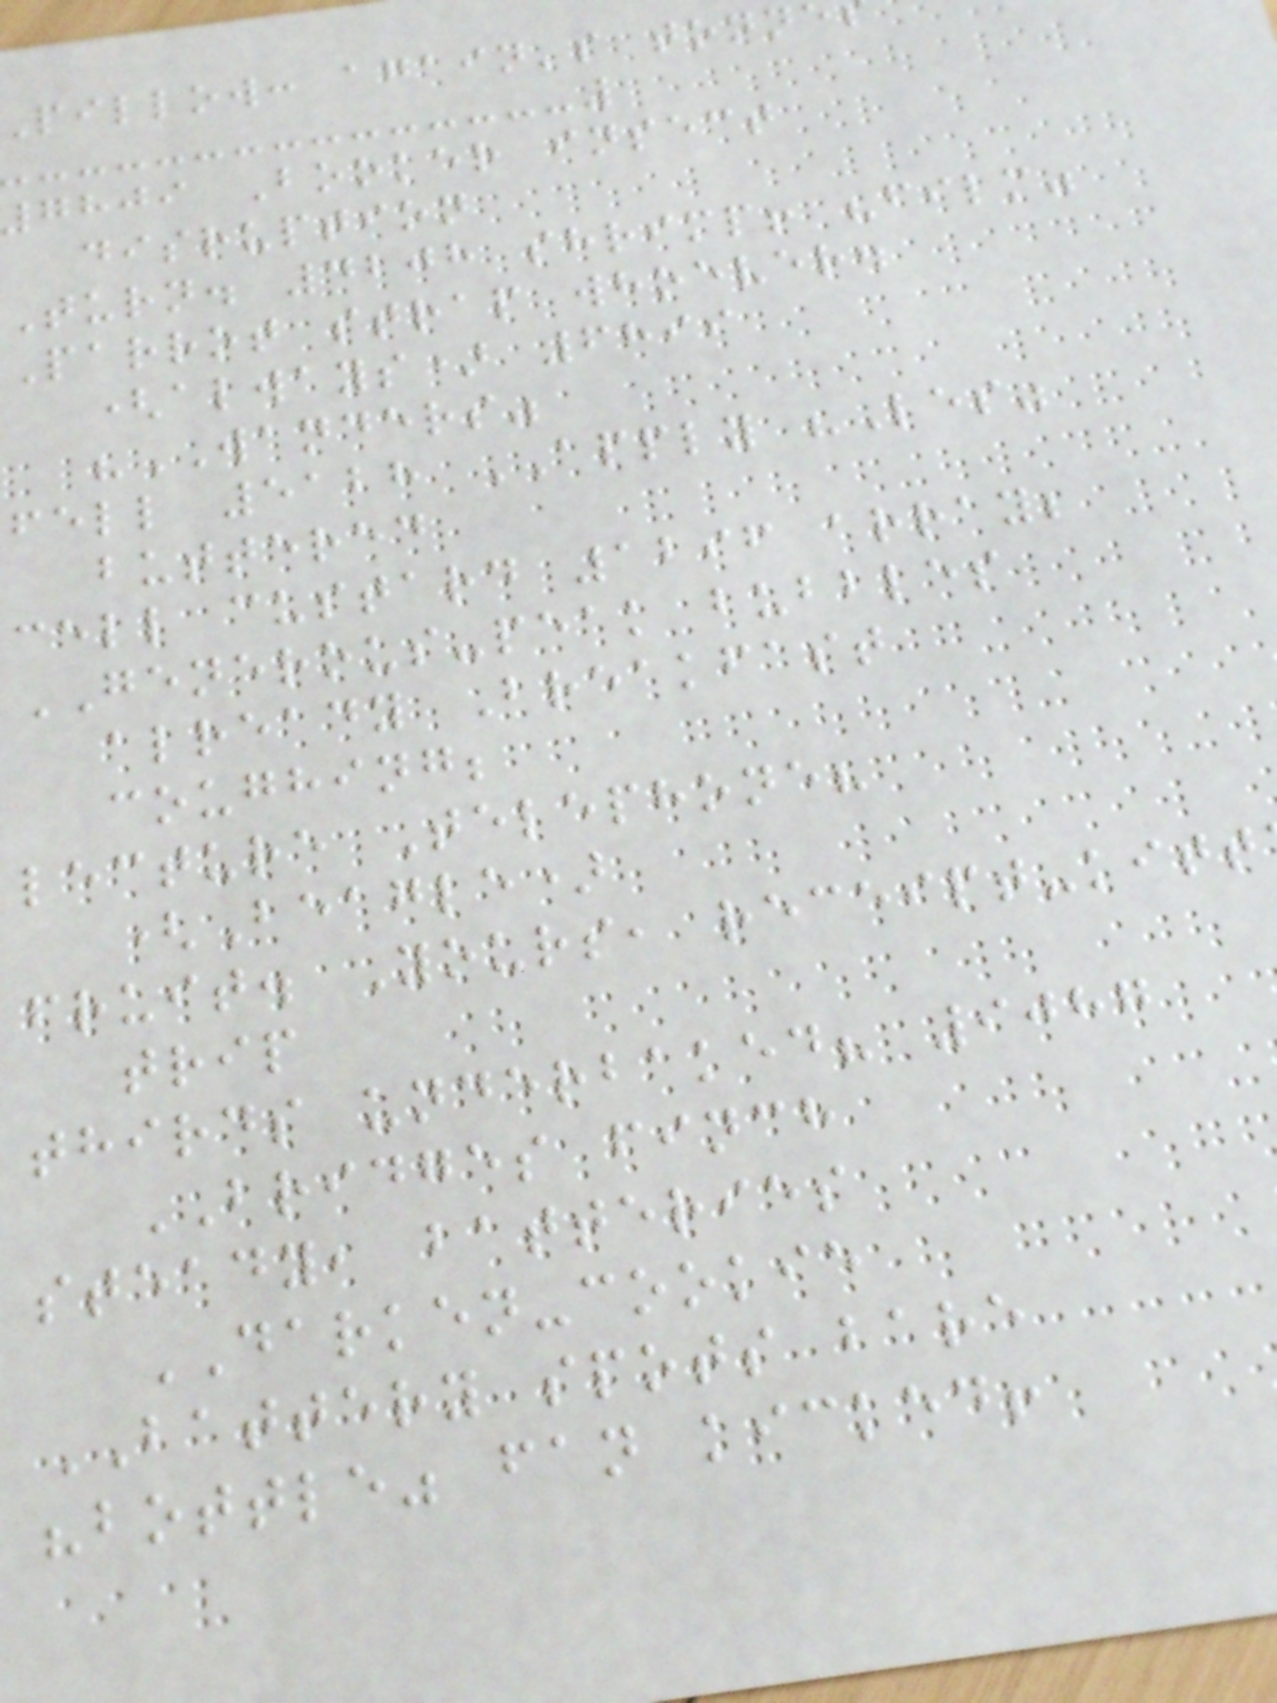pillow: again's tonn
7809 Booker insect
disruption
Turn. 4208 shrimp! "film"
Parrot strap whoever.
(always) 6899
"WANDERS"
fell 5128 APPLY "Les"
buttered
cell custard 1296 array;
GENEROUS-peak bubbles
already Breakfast
coughing;
lecture Telephone?
(Beagle)
fruit. Yours, receipt-kitt
trip
thirds underbaked? 9087
BRIDGES finch
steady, batteries
DARKEN-cookie
BATTERY spots bare
"bottle" fan kicked!
